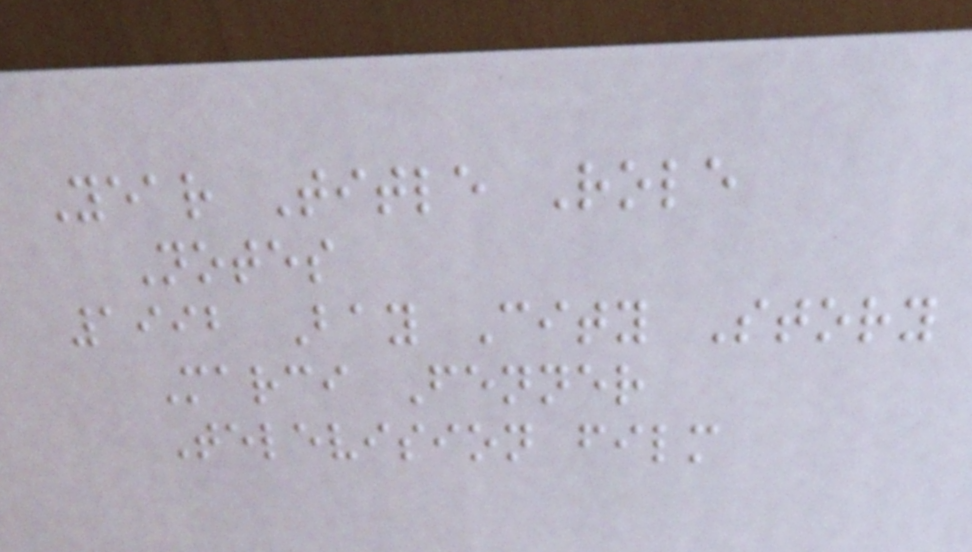Year Title Role
Notes
1992 Bay City Story
Marci Fenner
Television film
